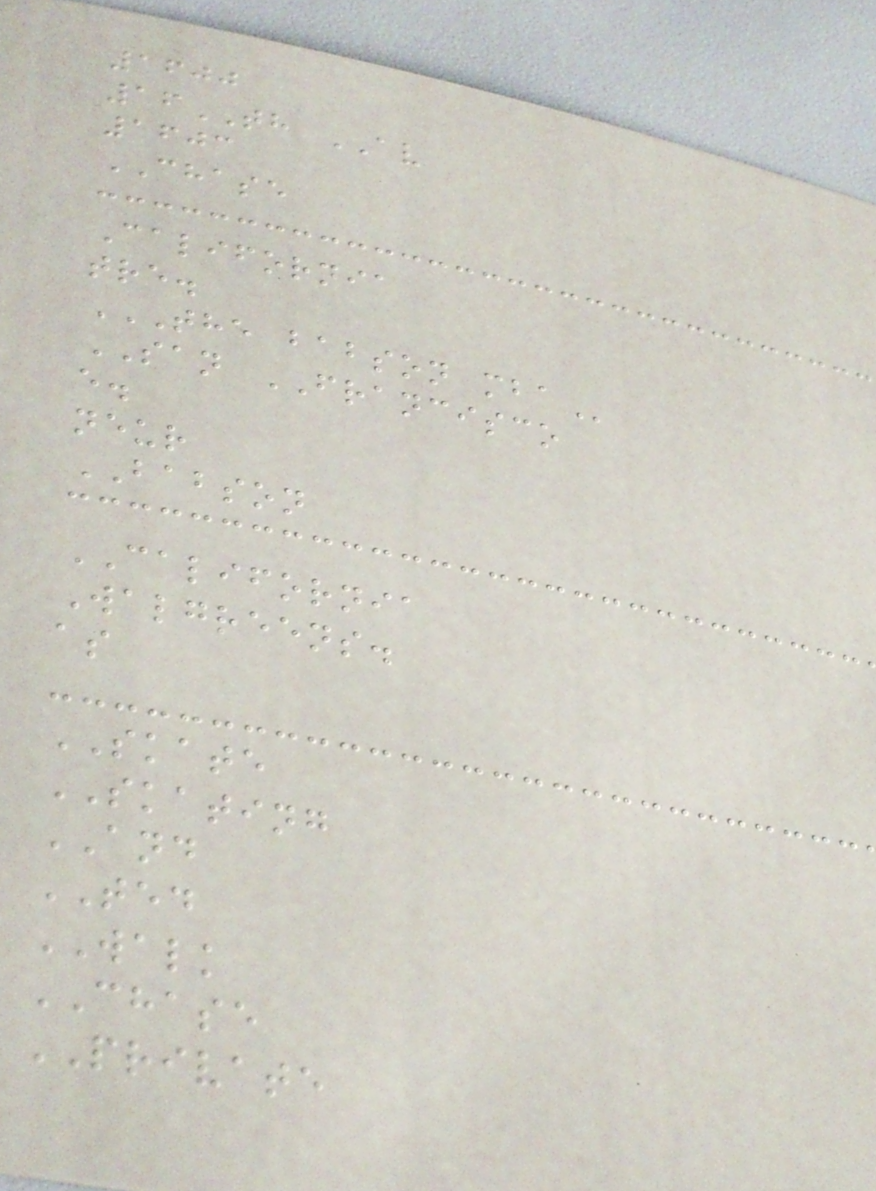1600
16TH AV
1603
CHASE
California
tre.
THE BABSON MBA
SAN FRANCISCO
e.
neur
BABSON
CALIFORNIA
Walgreens.
as
SKATE
SKATING
AND
TED
WALK
CHASE
PRIVATE
